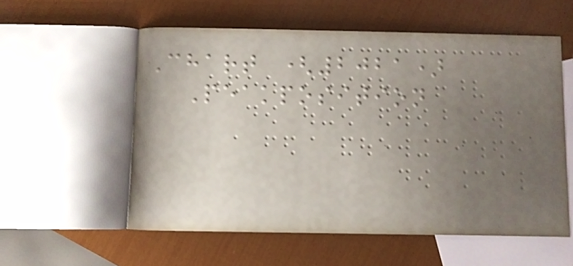Chart (2021)
Peakposition
